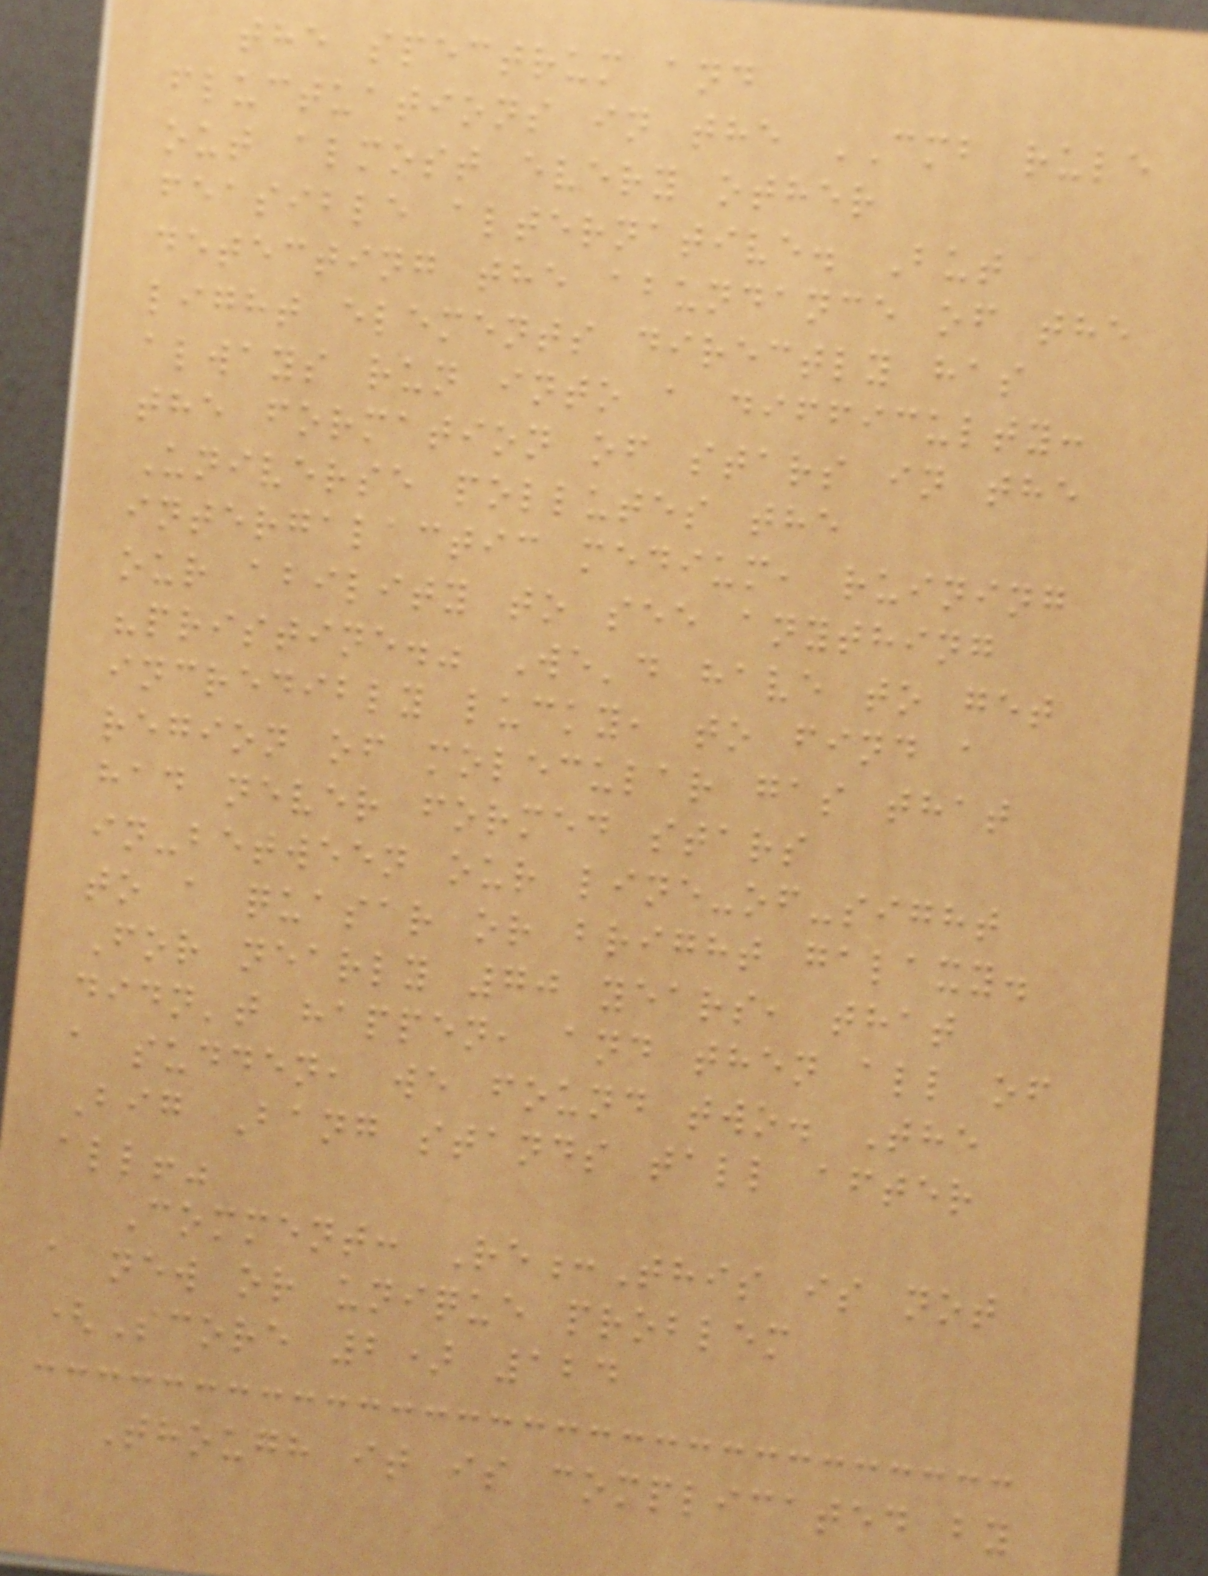the spectrum and
fluctuations in the CMB rule
out almost every other
feasible alternative. But
detecting the abundance of the
light elements directly has
always run into a difficulty:
the formation of stars in the
Universe pollutes the
intergalactic medium, ruining
our ability to see anything
"pristine." We'd have to get
incredibly lucky, to find a
region of molecular gas that
had never formed stars
in-between our line-of-sight
to a quasar or bright galaxy.
For nearly 70 years, that
didn't happen, and then all of
a sudden, we found two. The
Big Bang stands tall after
all!"
Comment: Re:This is not
a new or unique problem
(Score 2) 124
Though it is complicated by
